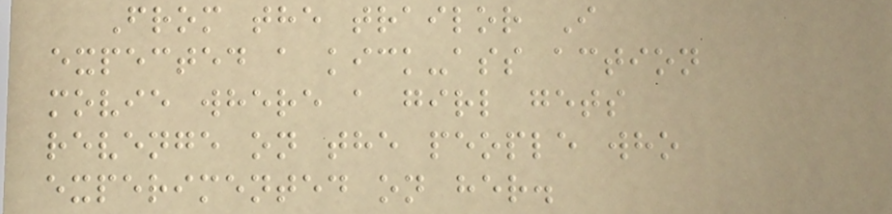From the trailor I
expected a kick-ass action
movie where a girl gets
revenge on the people who
experimented on her.
